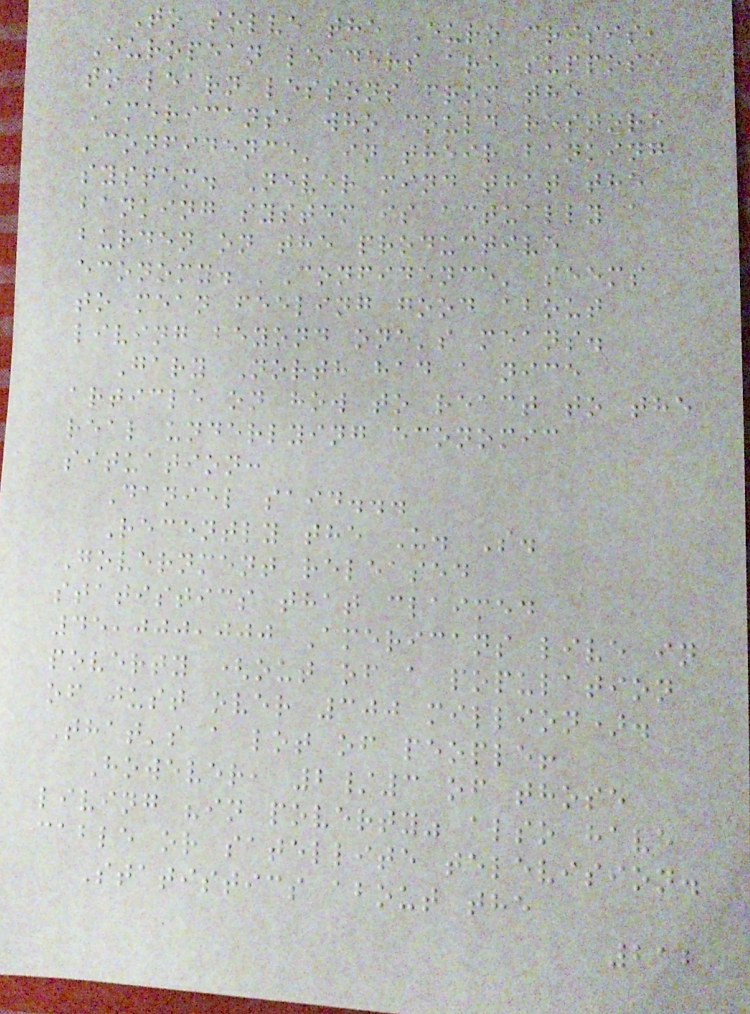To solve the Euro crisis,
European leaders are suppose
to learn lessons from the
Americans, who could restore
'confidence' in their banking
system. Never mind that the
banking system is actually a
burden on the productive
economy. 'Confidence' seems
to mean feeling good about
living beyond one's means.
Gary North had a nice
article on how to react to the
real underlying economic
situation:
Daniel said...
Recently the U. S.
Government released
statistics that claimed
45,000,000 Americans live in
poverty (out of a population
of just over 300 million).
That's a lot of people!
However, 2/3 of those
living "in poverty" also have
cable or satellite television.
Statistics about the
212
